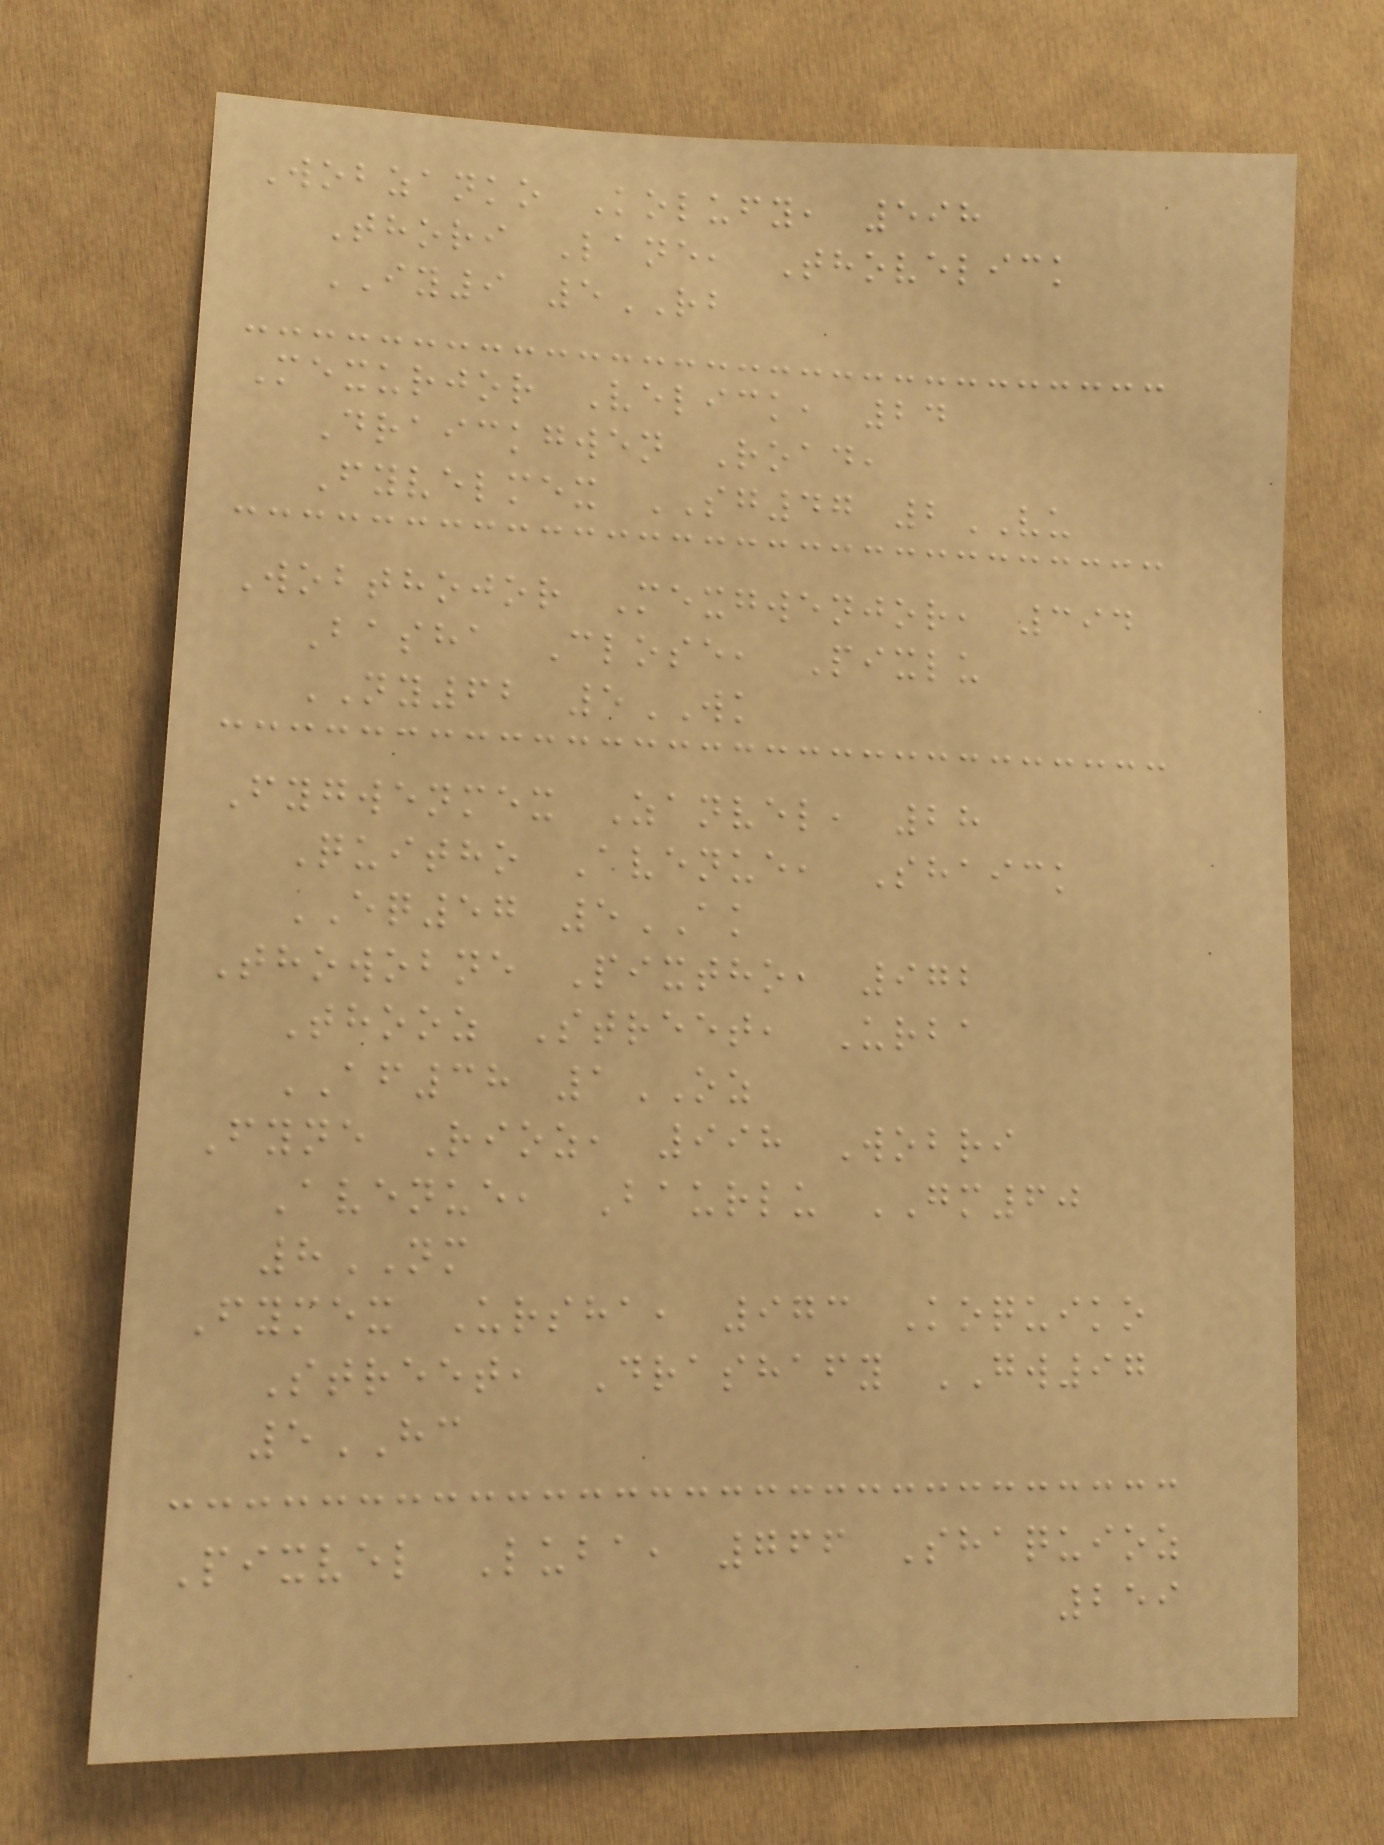Wobzanko Kolufy, 598
Thori Lane, Thovelick
IY9 5RB
Mexurjor Velick, 24
Draickgwen Road,
Fyvelmex SG47 2VU
Wobthojor Mexgwenjor, 394
Basha Close, Pixlu
NY62 5WK
Fygwenmex Zanvel, 28
Quitho Avenue, Shaick
EQ57 5AK
Thowobne Pixtho, 972
Thooz Street, Urba
AF38 1OZ
Fyne Rioz, 998 Wobri
Avenue, Baurlu GM60
8NM
Fymex Ursha, 973 Koquiko
Street, Drashafy GW97
5HC
Pixvel Luba, 766 Shaquioz
259
